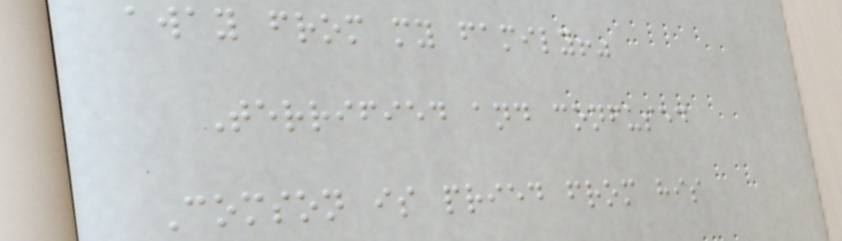away from my family!"
Terrified and confused
Comson is pried from his
